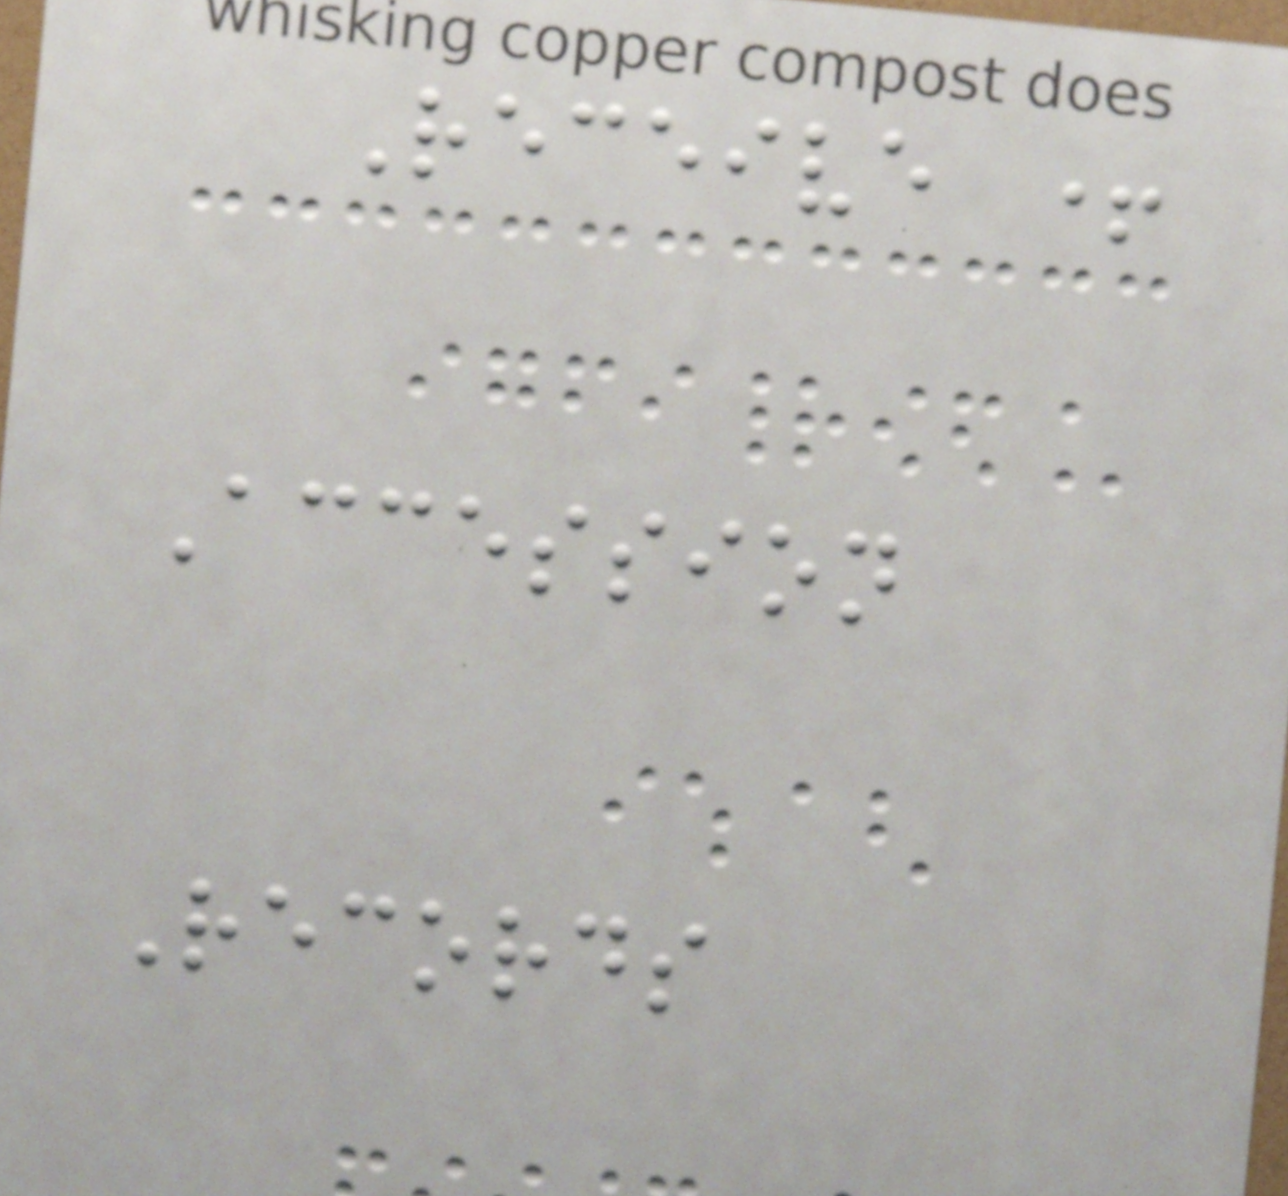Receive +
Accession
Records
